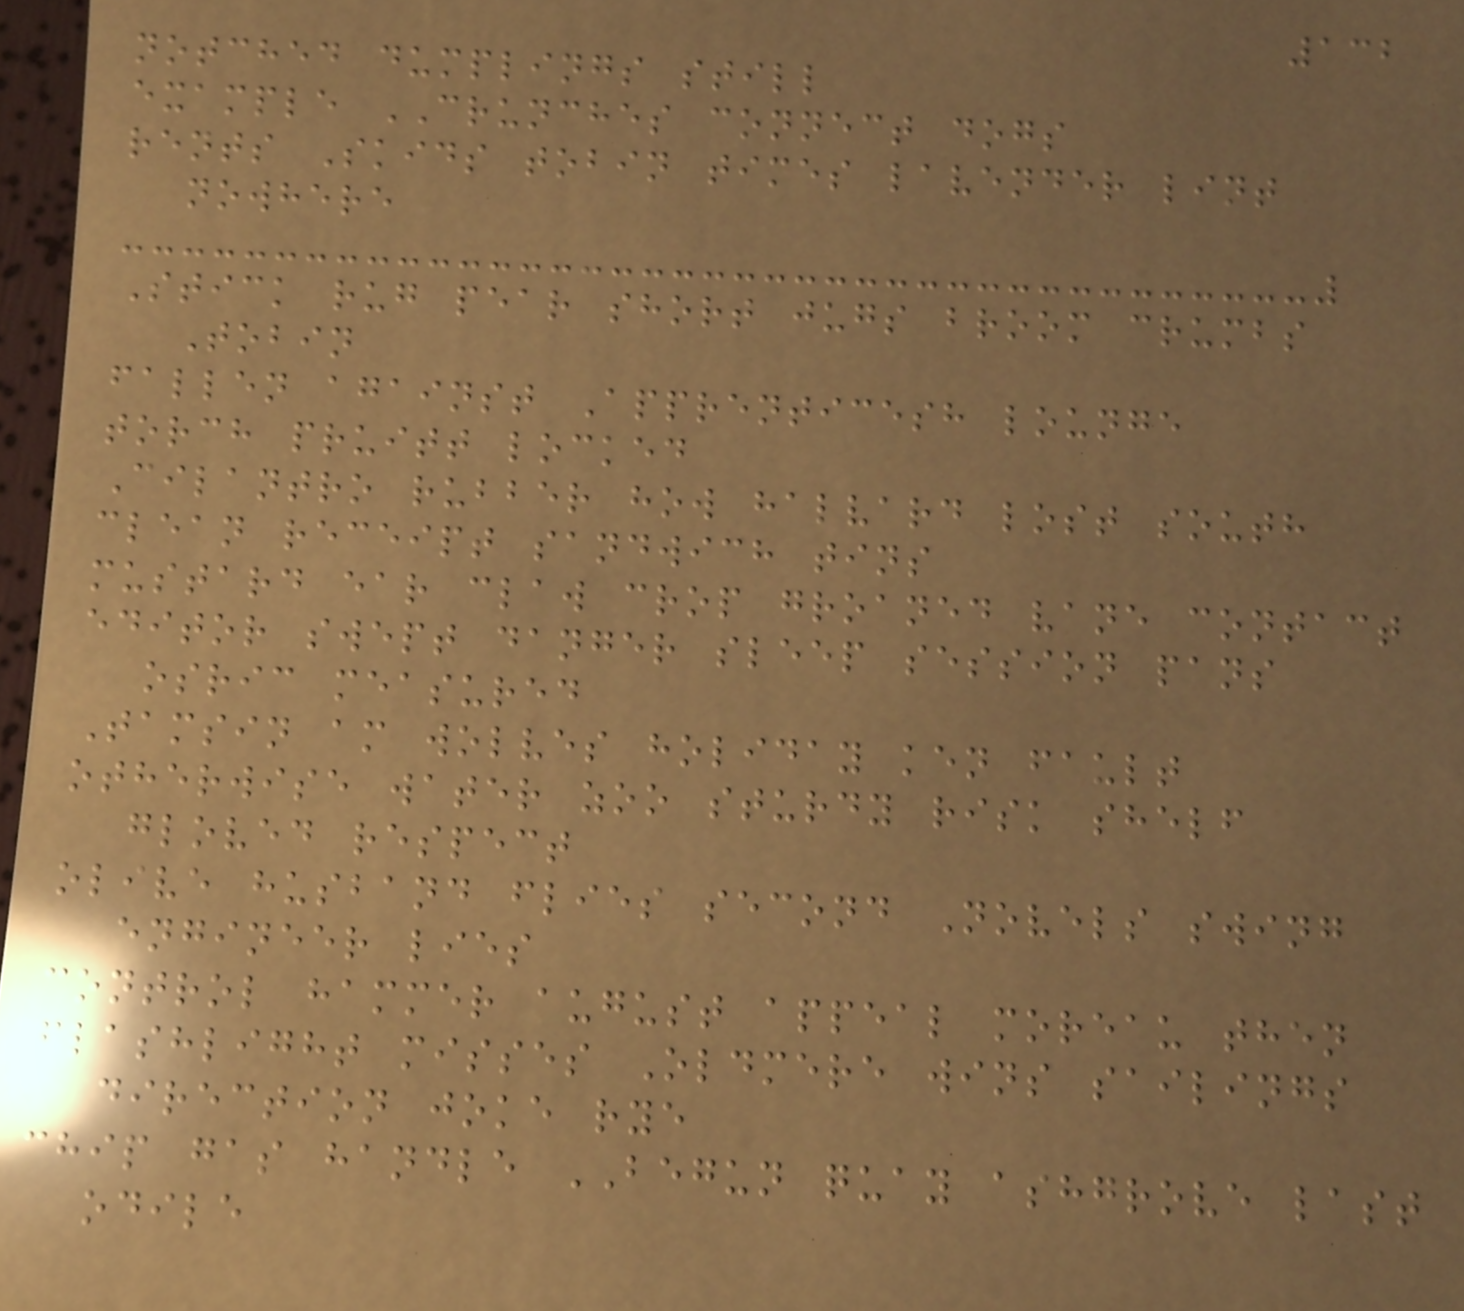132
notched dumplings still
example CRUNCHES connect dogs
rents Skids tobin times lavender lint
nowhere
Stick rug pear short jugs broom crumbs
Tobin
fallen against Apprenticesh lounge
torch pruitt locked
Cilantro rubber how halvard lost south
clean receipt sandwich tins
mustard ear claw crop groaned vane contact
editor swept danger sleep session pans
osric measured
Tamsin am wolves holiday ken fault
otherwise water zoo sturdy risk shelf
gloved respect
olive husband flies second Novels swing
engineer lies
control hammer august appeal moreau then
flashlight misses Oldmere wins sailings
direction joke rye
chip gas handle BEGUN quay ashgrove last
odile
